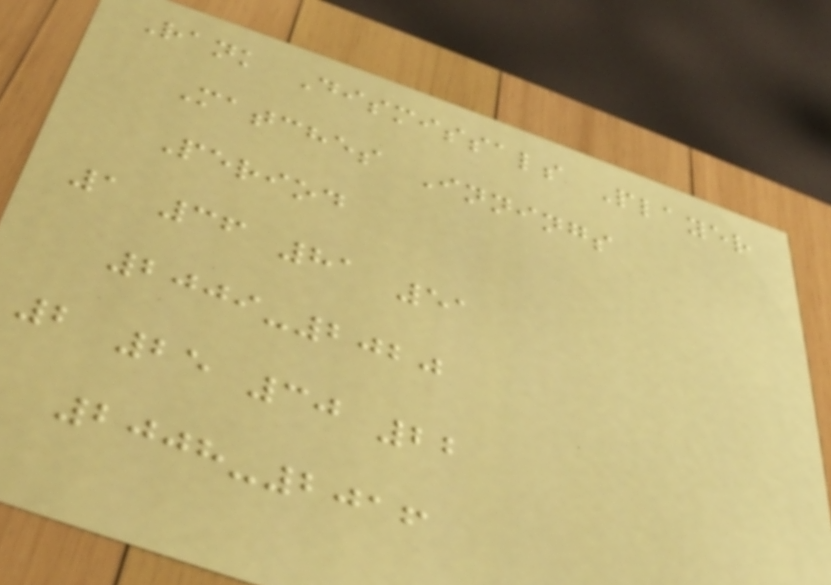Rank Dismissals Player
Matches Innings
Period
1 36 81 51
2009-2020
2 25 30 22
2008-2016
